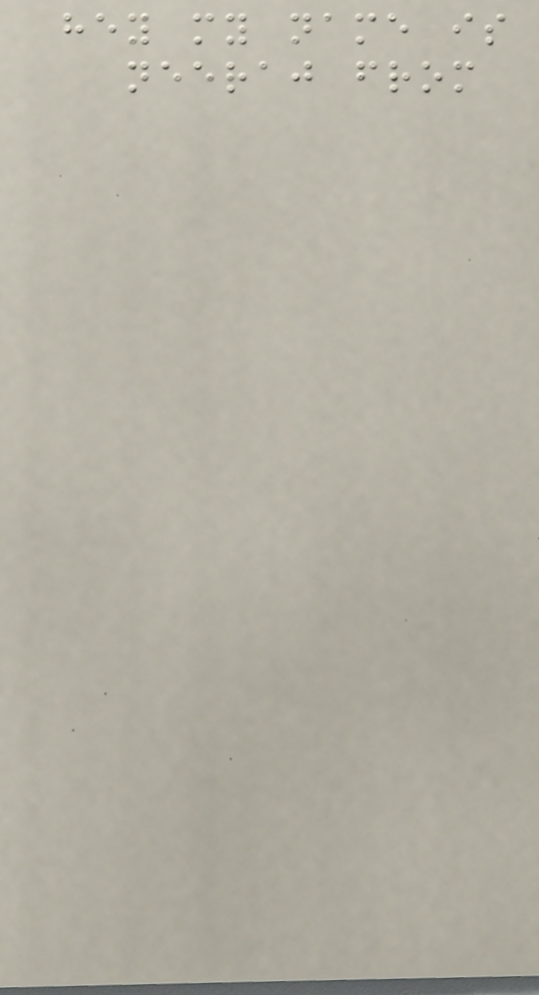hey my name is
neeraj from
